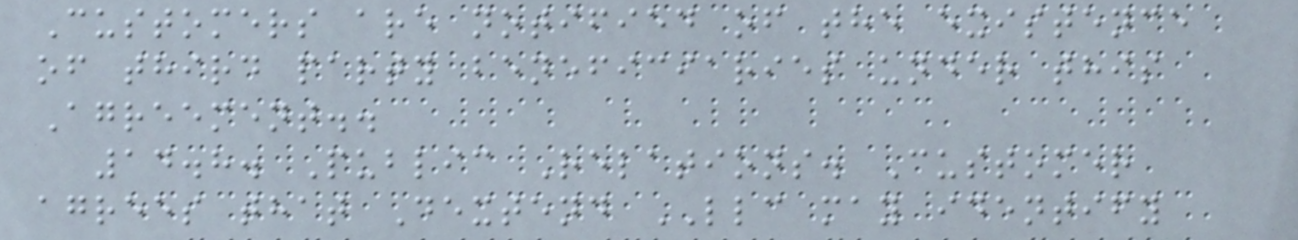Customers are notified of the existence
of third party beneficiaries under this
Agreement..
14.8. Public Relations. Customer
agrees that Dextend LLC may identify
